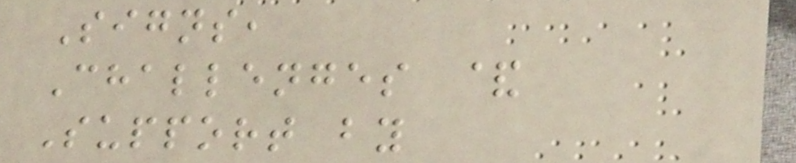Signs,
Challenges &
Support by
